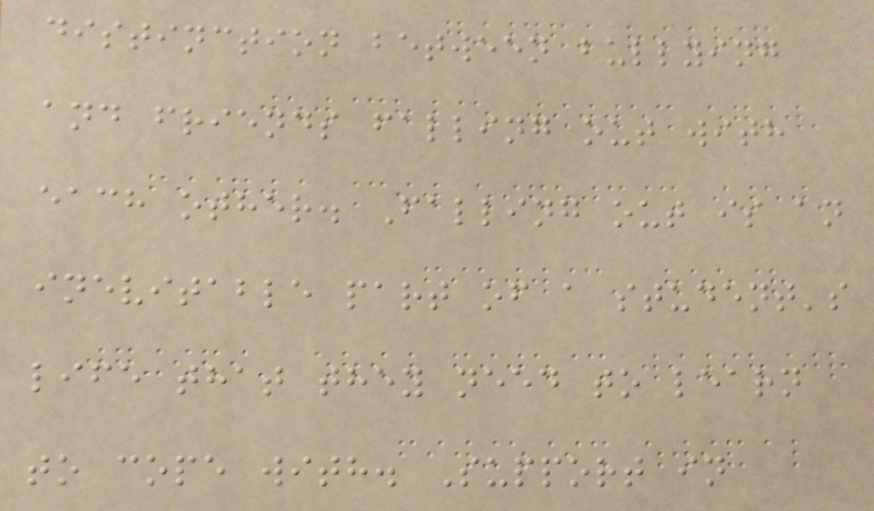distinction between bullying
and friends falling out with
each other. Falling out is an
inevitable part of a student's
life that they need to learn
to cope with. Support in
